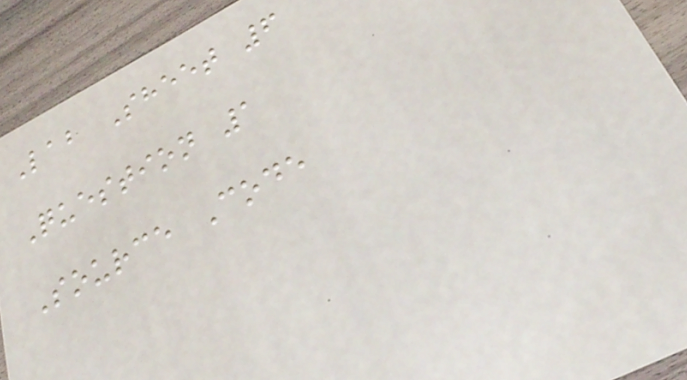Lab Sheet 6
Question 1
Source Code
